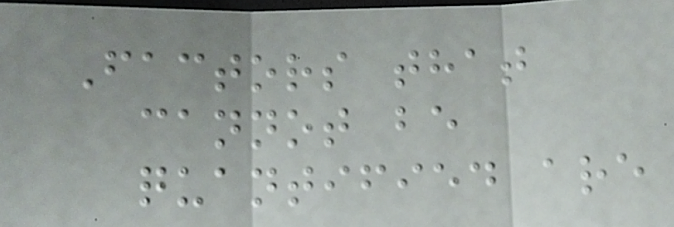Factors that
cannot be
quantified are
